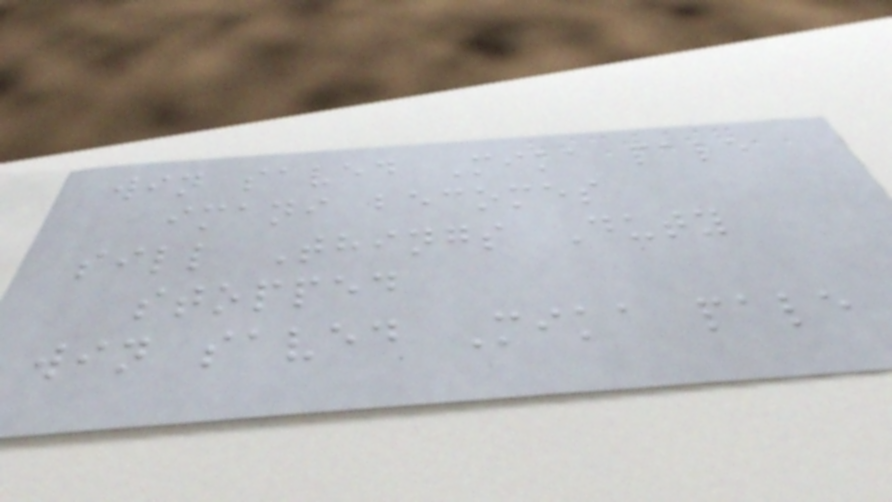win saved Mika pale
imani becomes
sill Things Duty
stopped
win saved Mika pale
